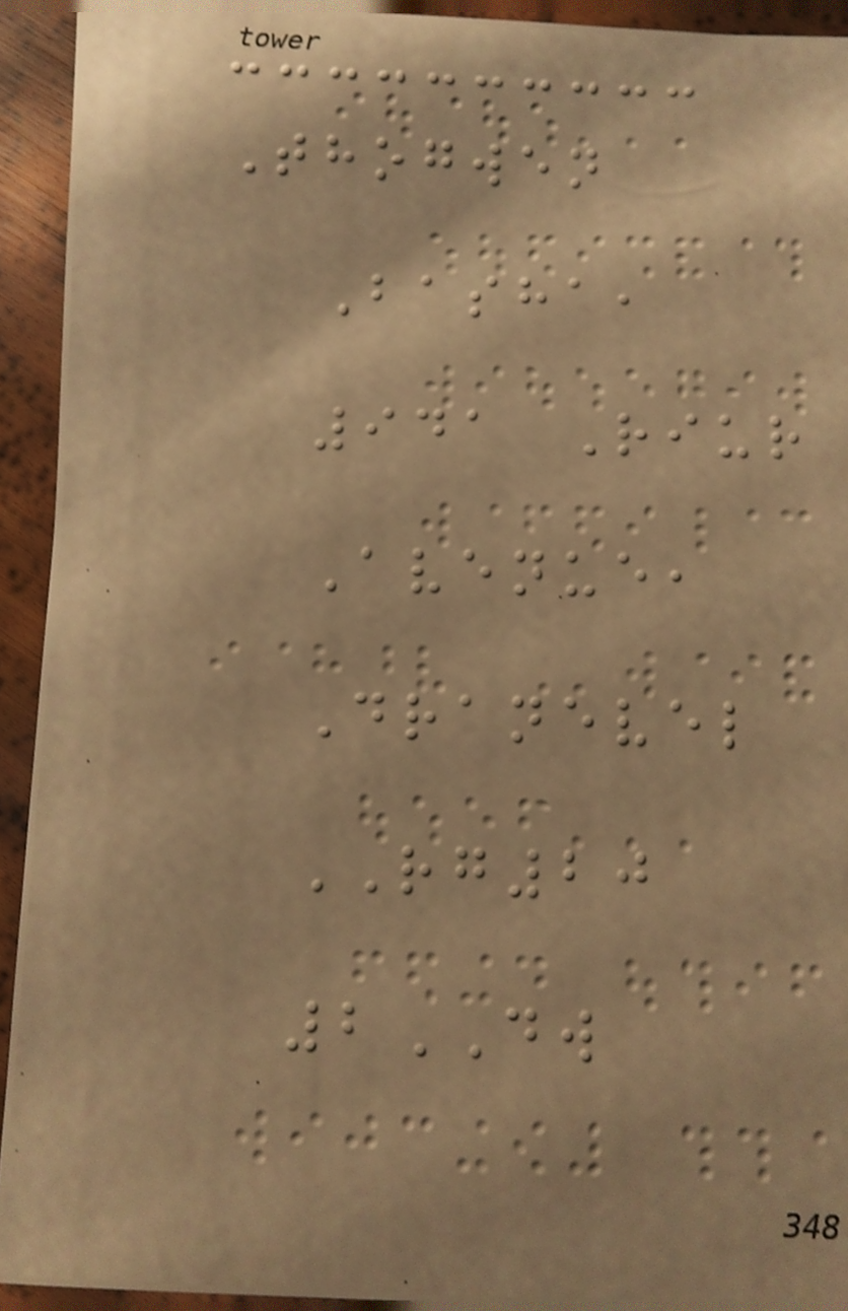Thogwen
Basha,
941 Riur
Avenue,
Dranevel
RG20
2DW
